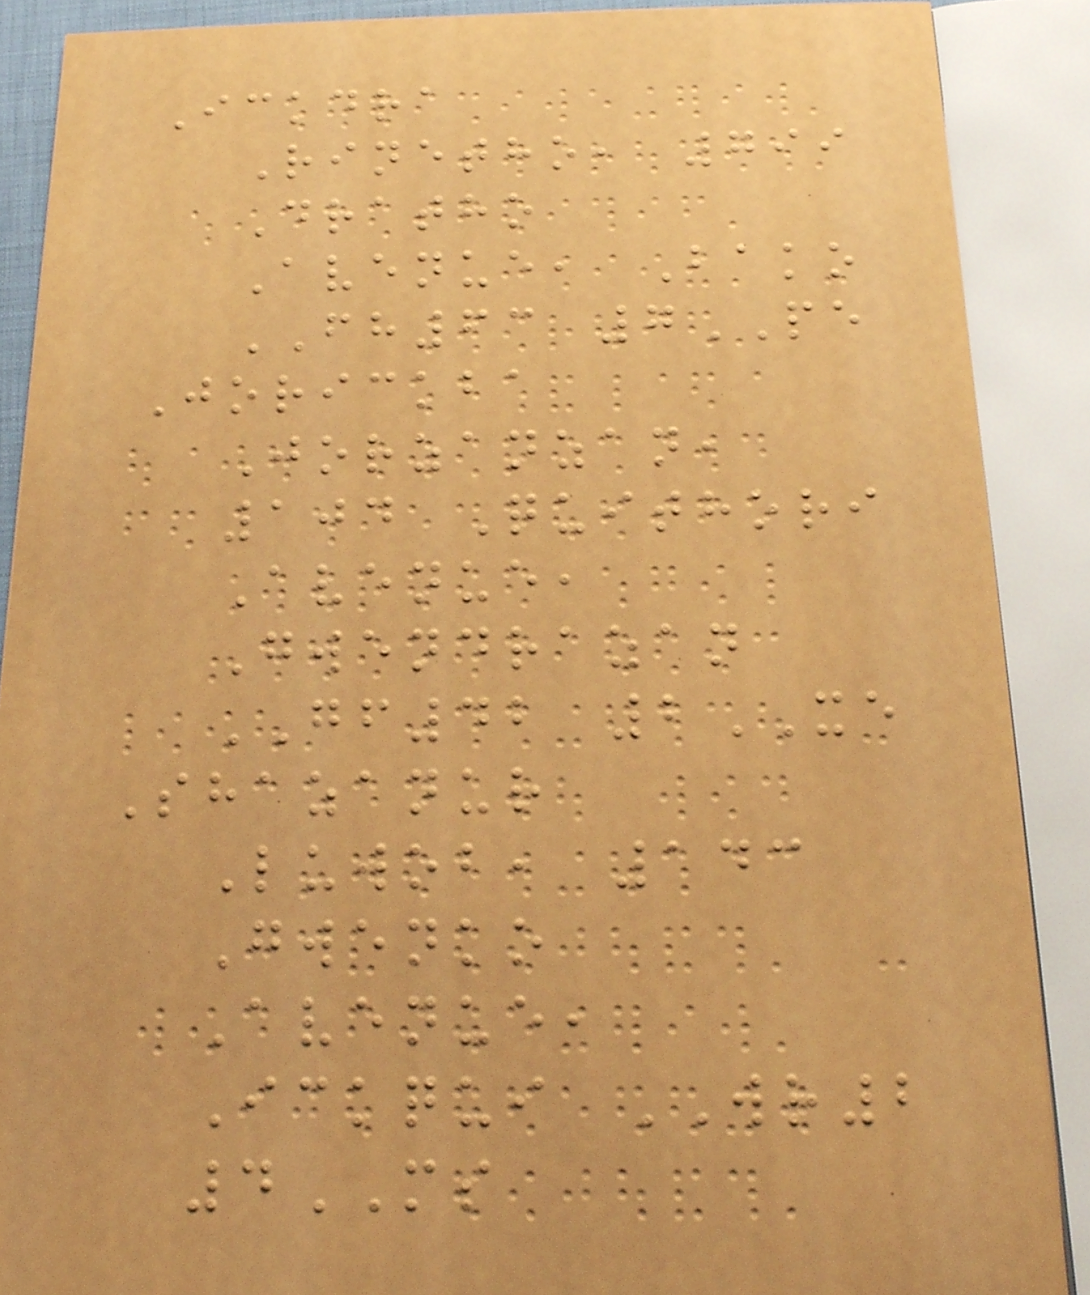Ickdra
Rinetho, 799
Dratho
Avenue, Bako
FH63 7PE
Jorickba
Jorzanzan,
104 Quithori
Avenue,
Gwendrazan
GF42 2XE
Shazanur
Luwob, 143
Gwenko
Avenue,
Ickqui WR2
4MS
